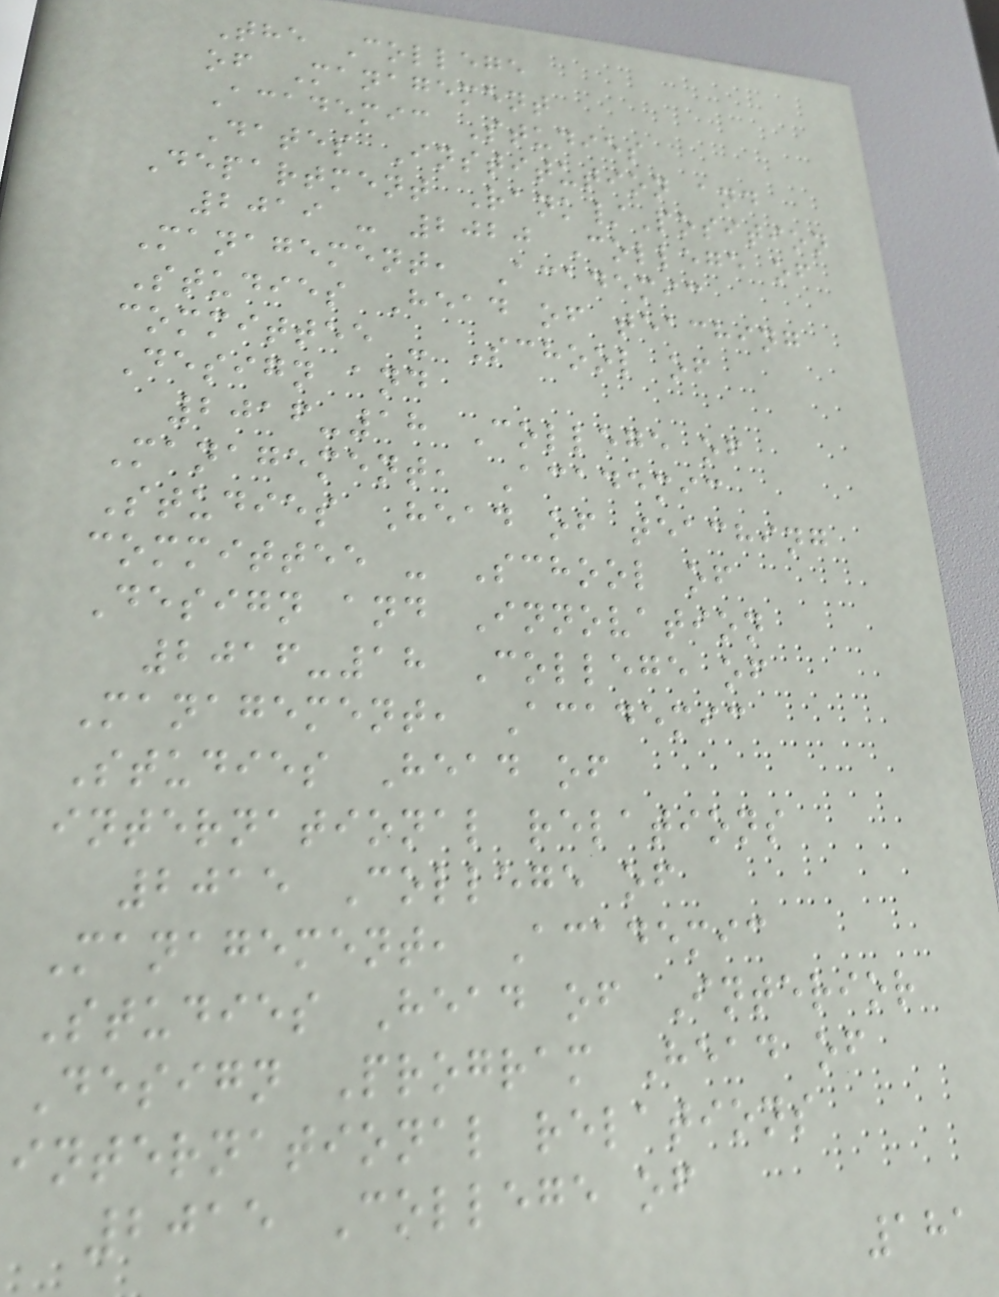The College
of Management
Academic Studies
Dates Institution and
Department Rank/Position
2019 - 2020 College of
Management, Academic
Studies Head of teaching
committee - School of
Design and
2016-18 College of
Management, Academic
Studies Head of teaching
committee - School of
Design and Innovation
2016-18 College of
Management, Academic
Studies Head of
international relations
2015 College of
Management, Academic
Studies Head of Interior
Design Program Head of
international relations
2015 College of
181
